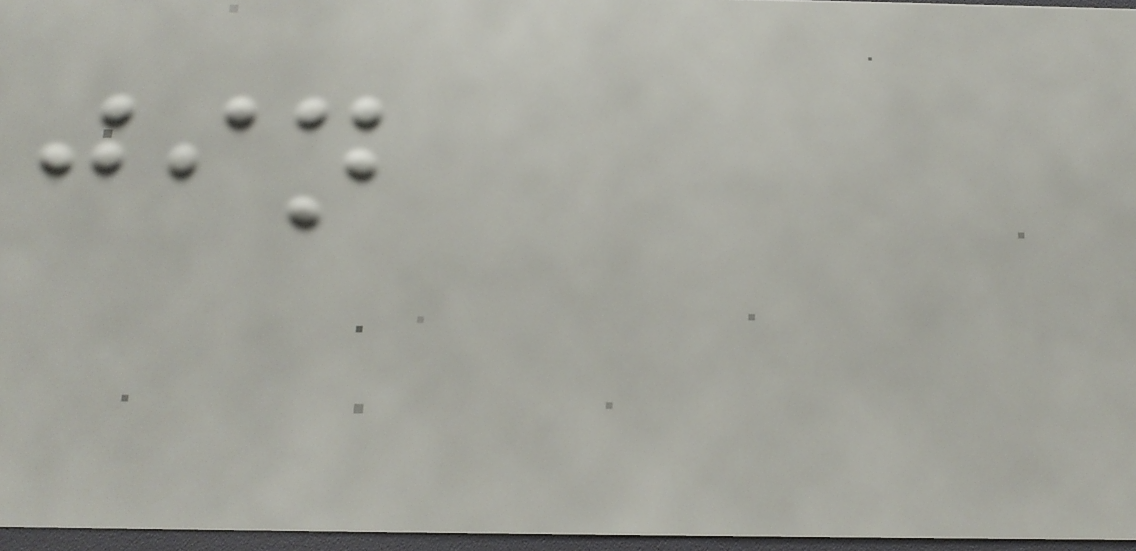jin
